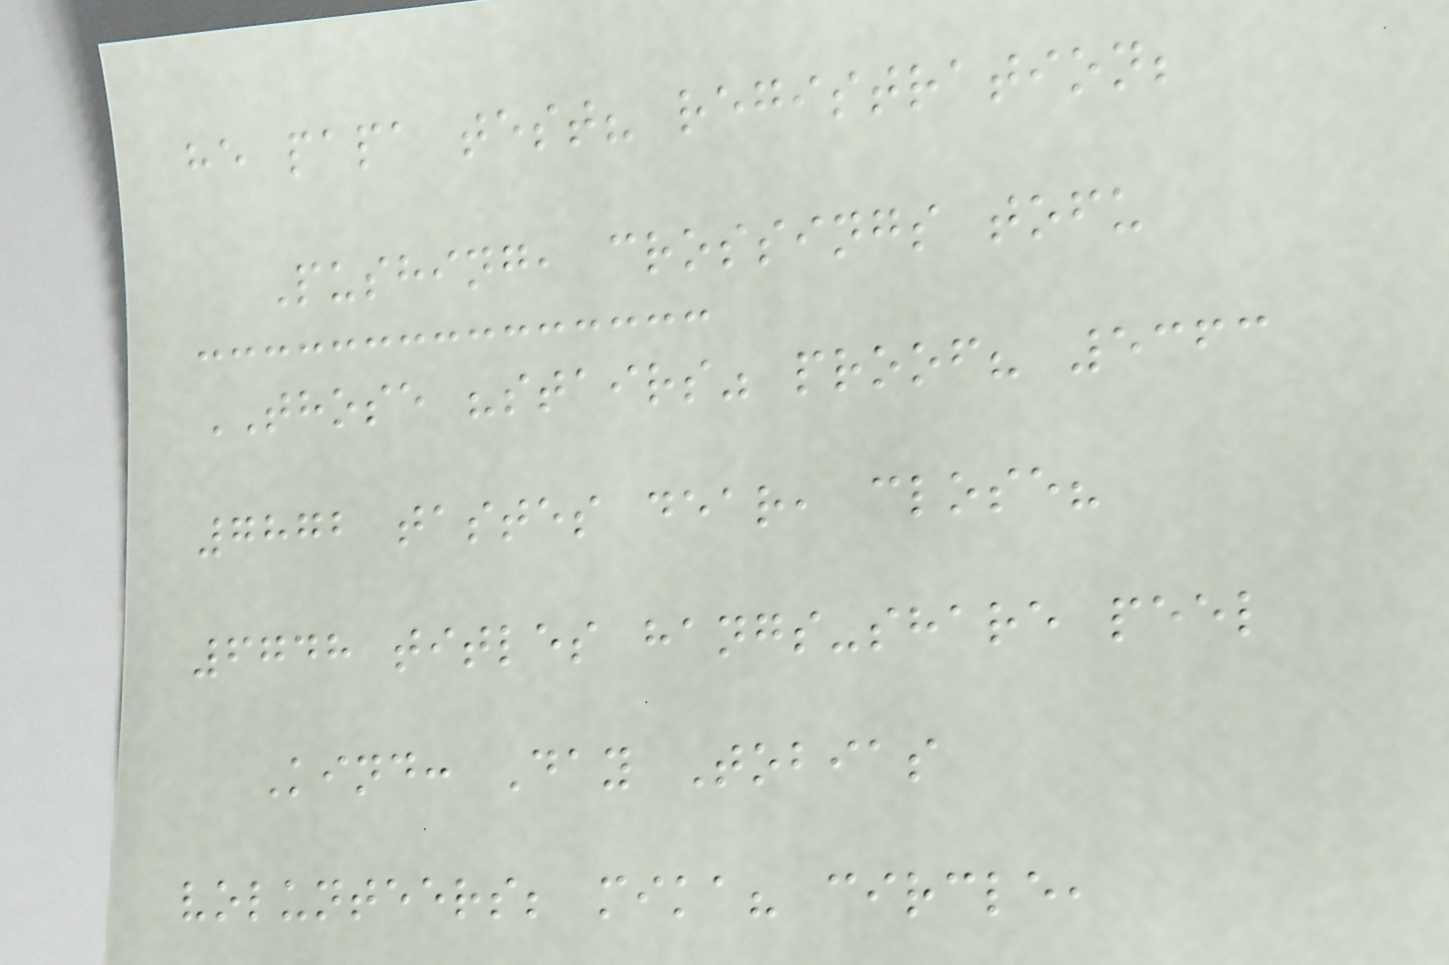he papa test? registration;
Pushing, crossings tofu
THOSE "stairs" proof? 5363
7872 tastes dear, close?
6748 titles hangs-share peel
Kind: Day Tobias
volunteers; mika? circle,
